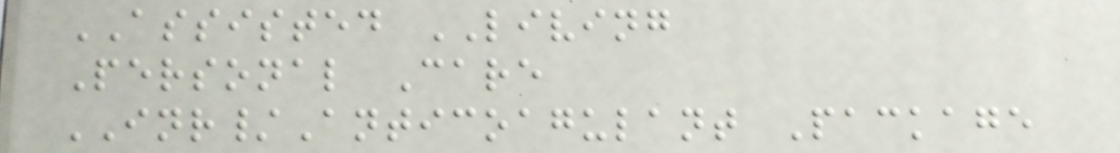ASSISTED LIVING
Personal Care
INR/Anticoagulant Package
